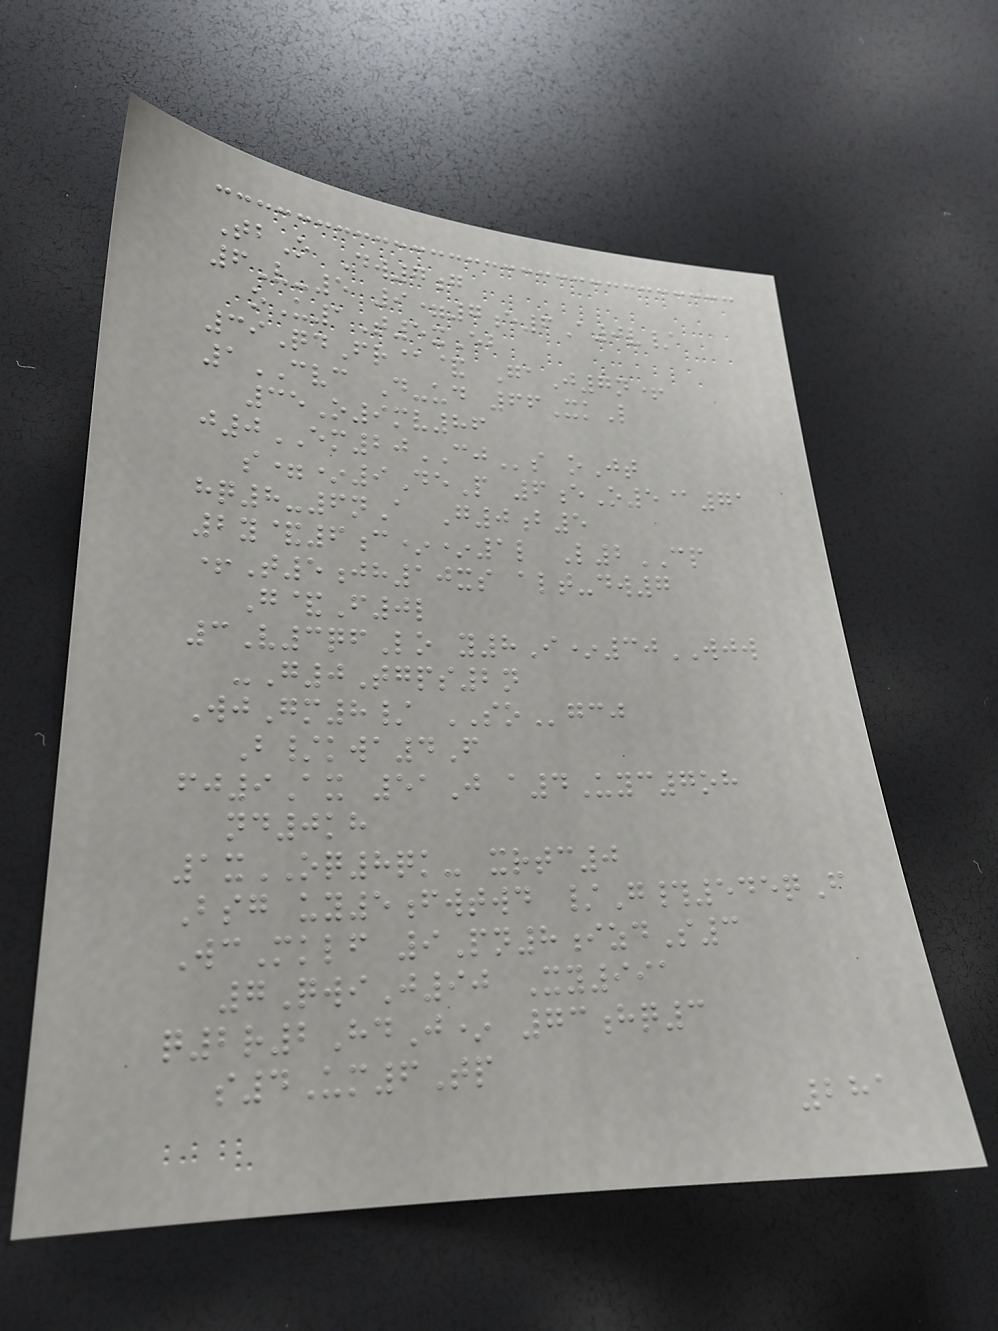TbO Dw7g
6V-5 9=7e6A0v/
oU1T5xEb
39QdFr@& GaJ7n+
1CVC D-ud 66XkL
35O9mv86
j0EM20CJs oJt
s=*9DeP 6eO5@71
hq8-6nA G0b5
2y&6c**1l L2CP
+T5jh10xs alt-dw7
G&F0l
3V3qfLo y8I*30WJW
-G0Tgps2n
WjGm8/ SOgcj
B/kwa4F
fj9Ax 51J a4Uyc7oh
nd0kh
1xOQ8qk- xrtc0
Bsg uy5fwtwd /G#545qF
WcMklf 9Pn8izdS3
7QwiJ90 Xy991
q2r2HdJ* 73hq3
s4Um6Tp
281
